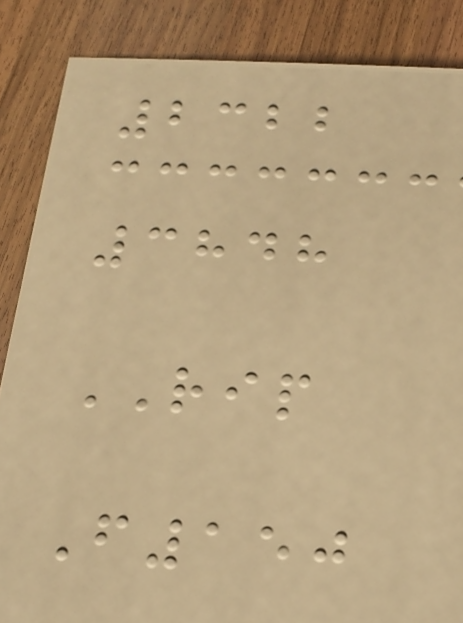2322
3848
RIP
F150
